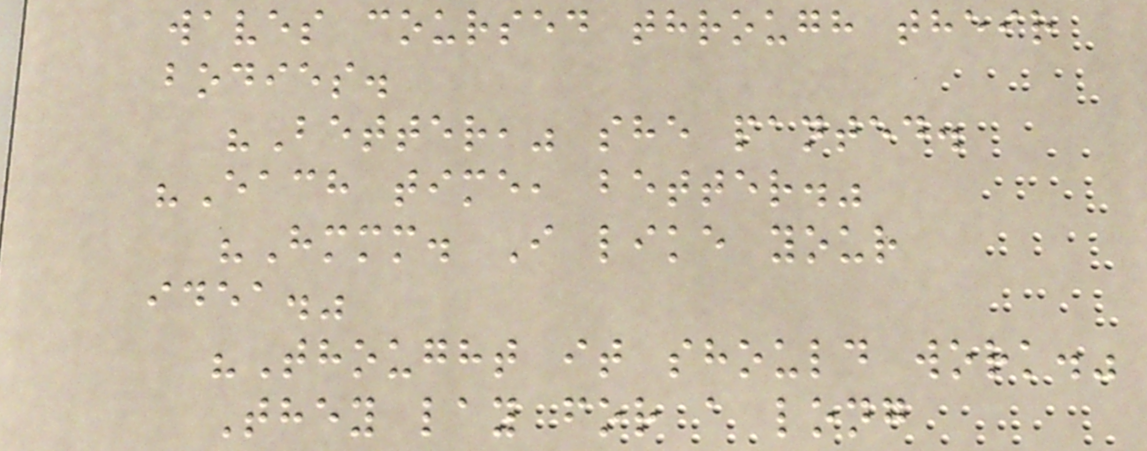waves coursed through their
bodies.
"Better," she panted.
"Each time, better."
"Hmmm. I like your
idea."
"Thought it should work."
They lay for a long
